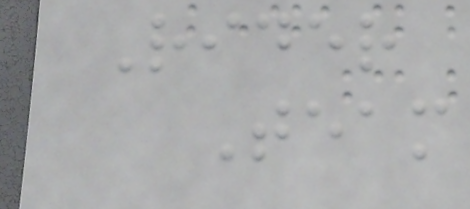Rider
Team
